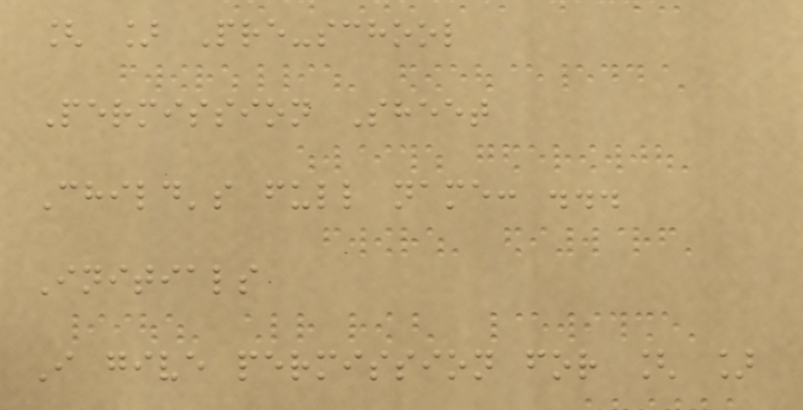[ ] Pre-school
Permission Sheet
Child's full name: ...
Initials
I give permission for [ ]
